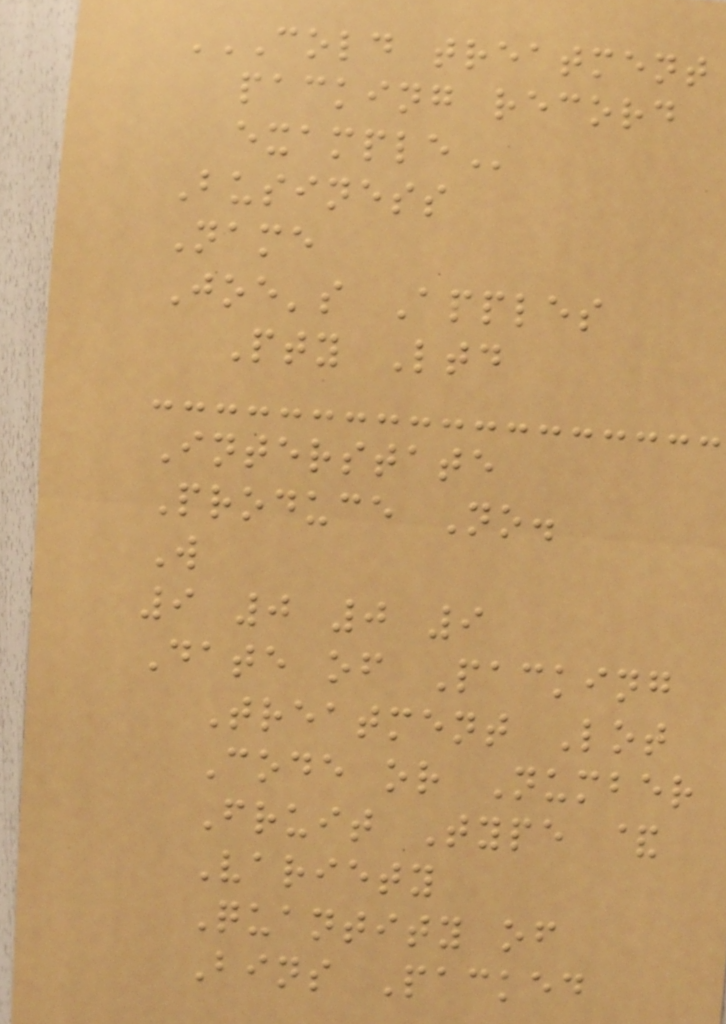COLD TREATMENT
PACKING RECORD
EXAMPLE
Business
Name
Joe's Apples
Pty Ltd
Interstate
Produce No.
W
9 0 0 9
Date of Packing
Treatment Lot
Code or Number
Fruit Type &
Variety
Quantity of
Bins Packed
